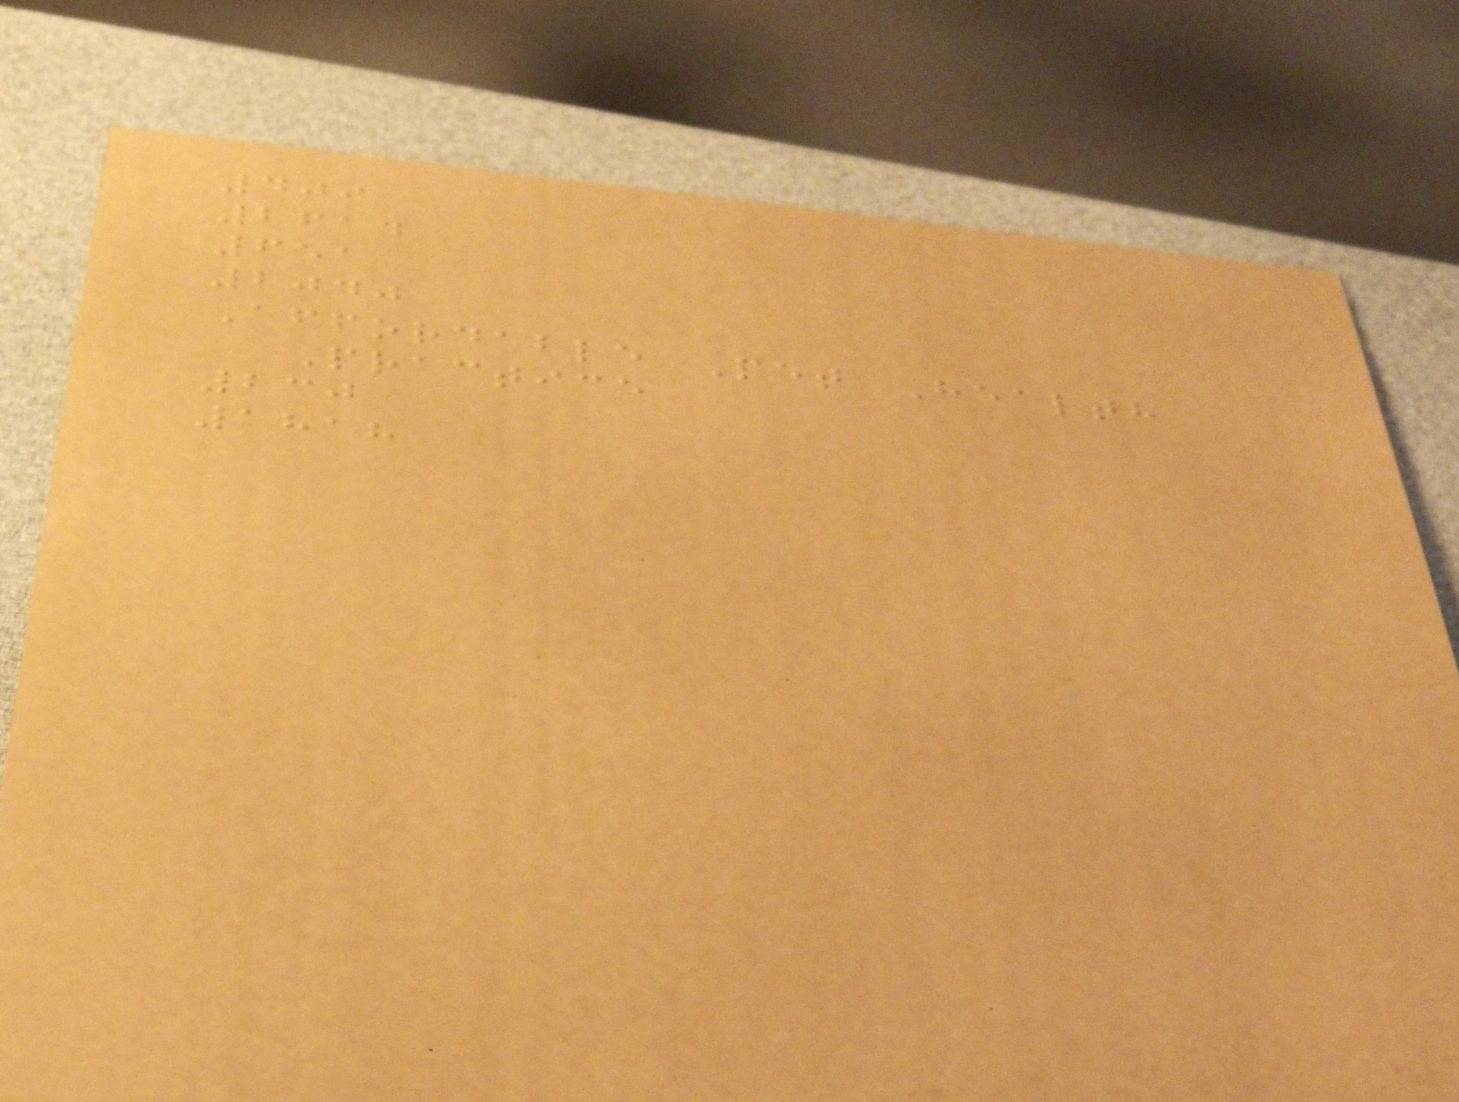409
2614
651
2040
Affordable Pet Health
Practice
230
1818
